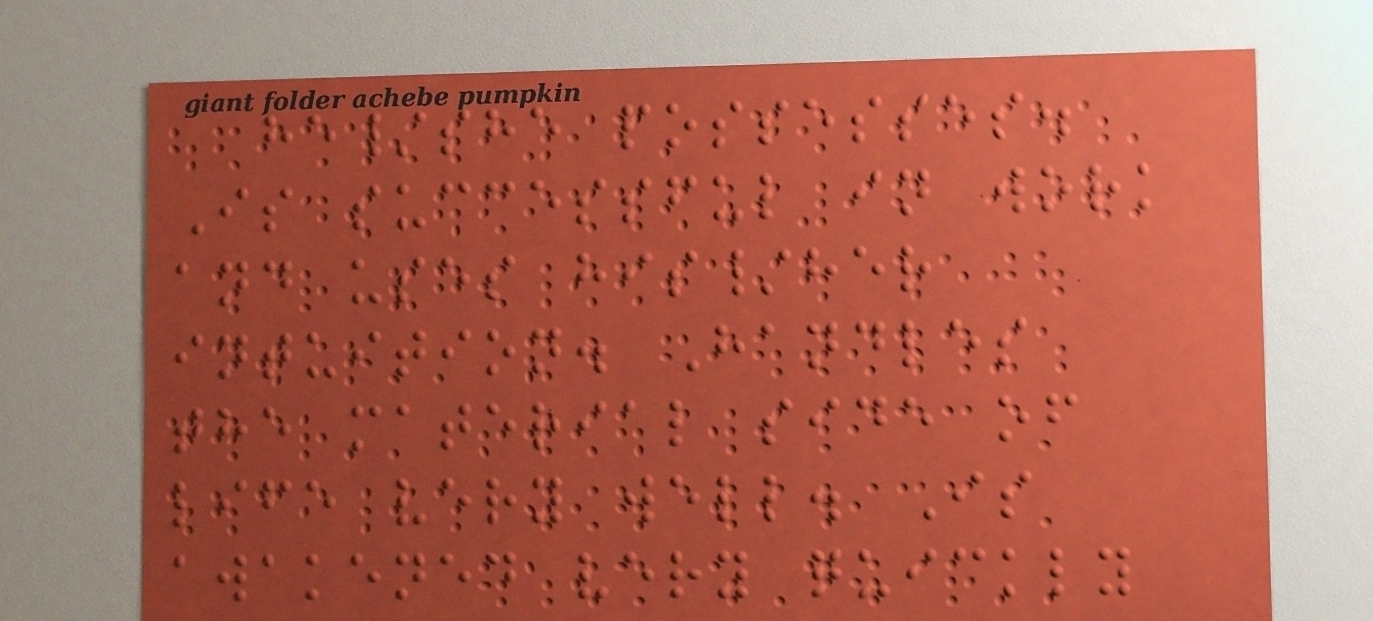he/she possesses.
Is successful in work
and uses his/her
intuition. Handles
the material side of
life very well. Is
awakened very quickly
